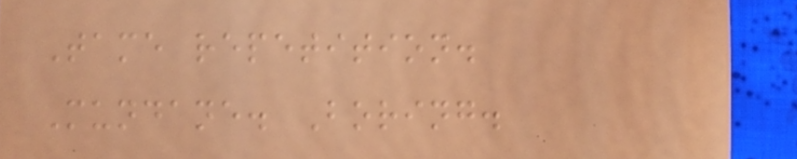Tame repetition.
Mundane. Boring.
